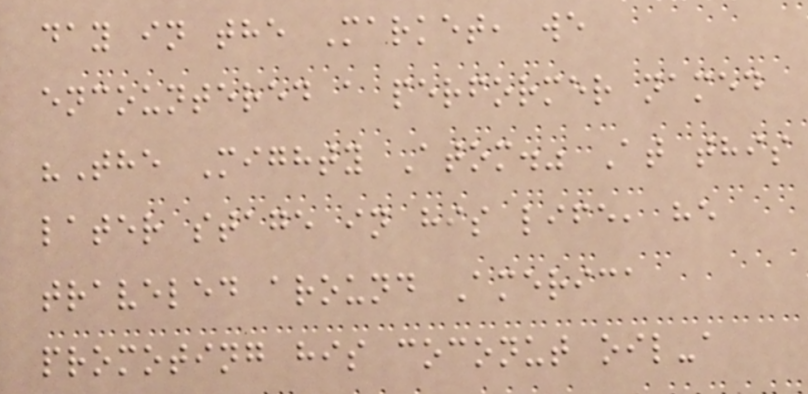day in the Market, we
encountered a performer named
"The Mighty Atom." At this
later stage in his life, he
traveled around America
promoting his coconut oil-a
